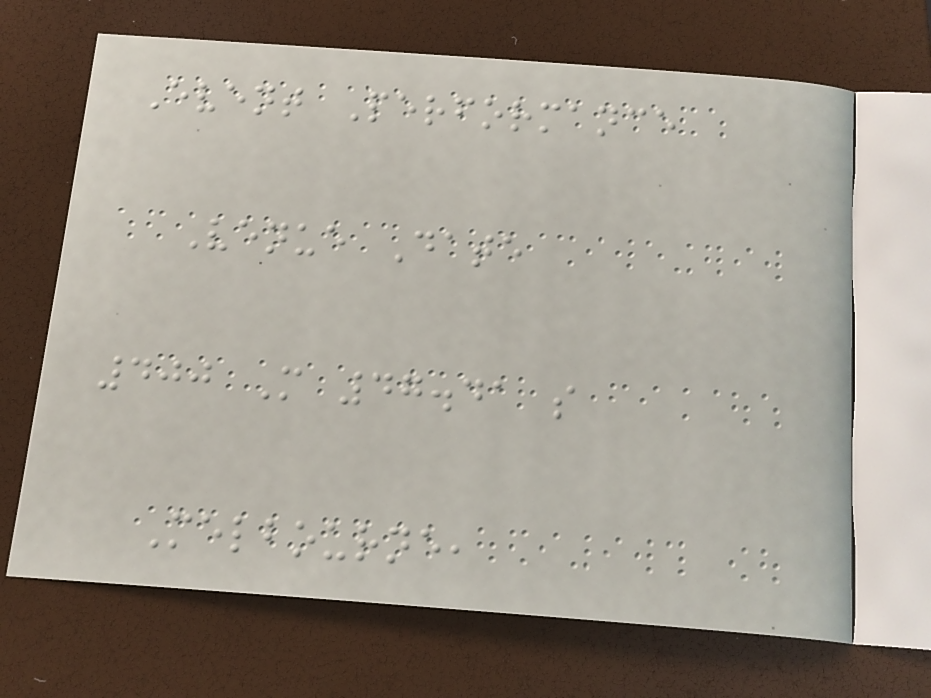Event Performance
Venue Date
400 M 47.41 s
Melbourne,
